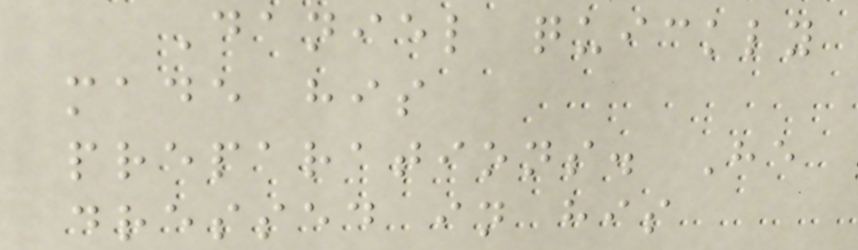Daniel quickly
made his
preparations. He
dressed in his
